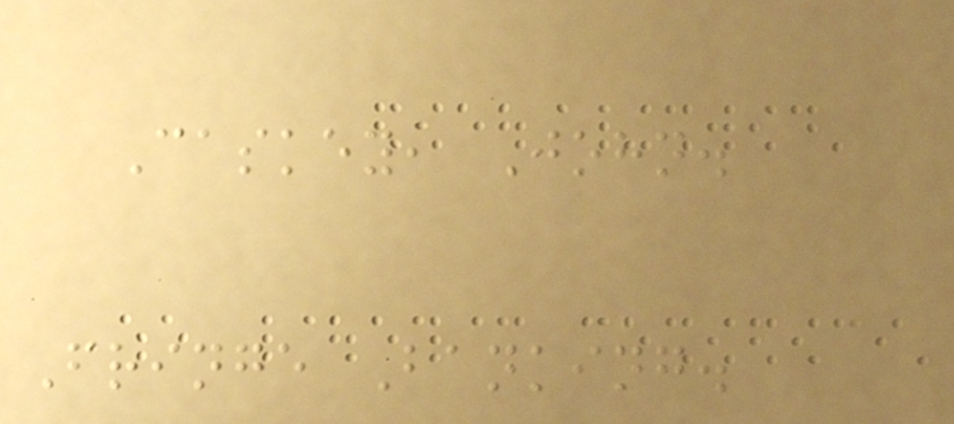Caskey, John.
Fringe Banking.
